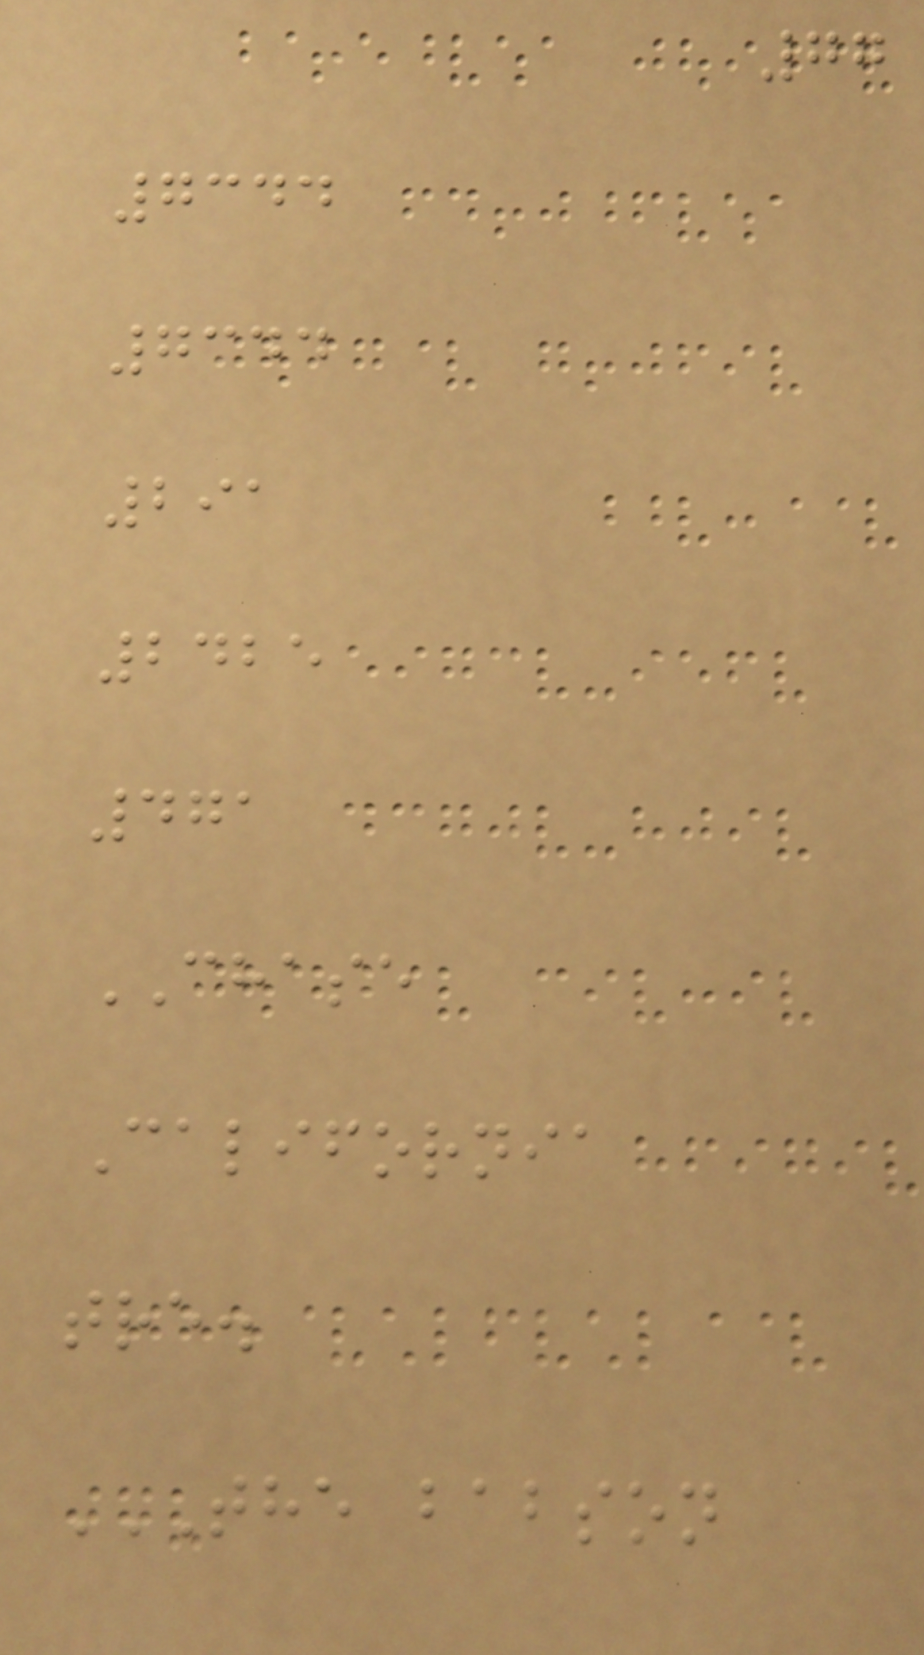77
7344
7344
291
2425
471
CHASE
California
tre.
THE BABSON
